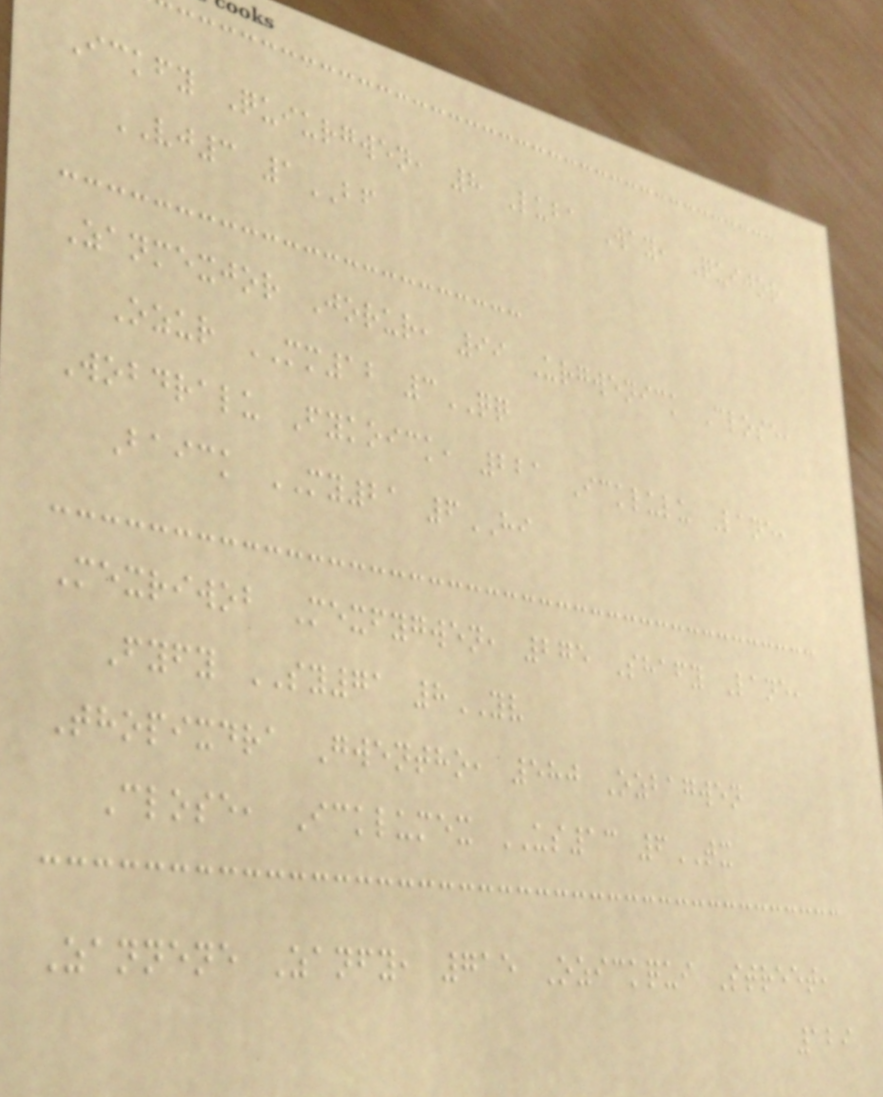Ickfy Quiurgwen, 8 Luba Way, Quijor
VJ3 1BF
Zanmexjor Jorur, 99 Urgwenick Close,
Ozur MM12 3QQ
Wobdralu Fykoick, 221 Icklulu Lane,
Baick MY21 6HI
Mexriwob Mexfygwen, 275 Shafy Lane,
Fyfy SY71 8YV
Thopixdra Gwentho, 580 Ozbagwen
Close, Icklumex US13 6TX
Zannene Zanfy, 715 Ozickqui Street,
129
